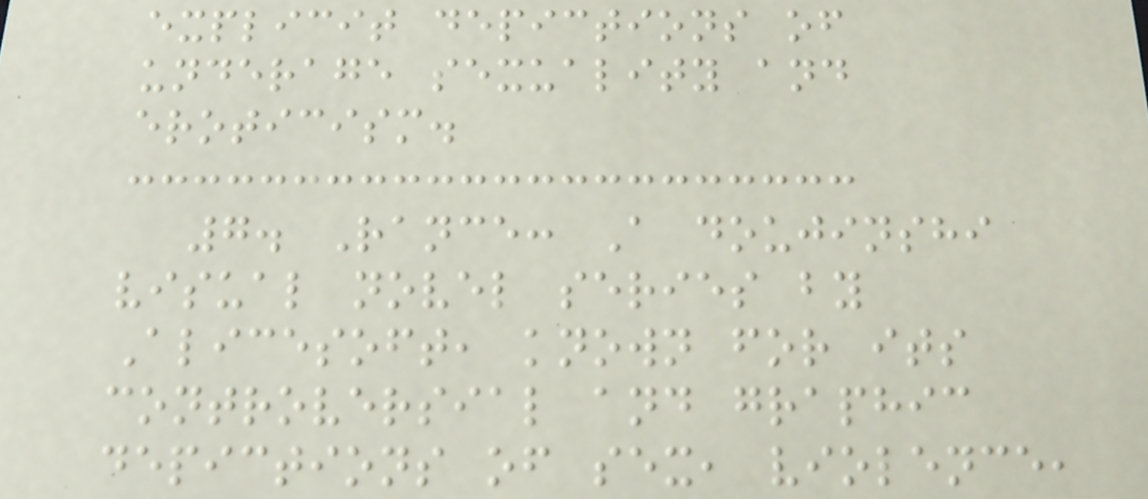explicit depictions of
underage sexuality and
eroticism.
7. Rance: A doujinshi
visual novel series by
Alicesoft, known for its
controversial and graphic
depictions of sex, violence,
